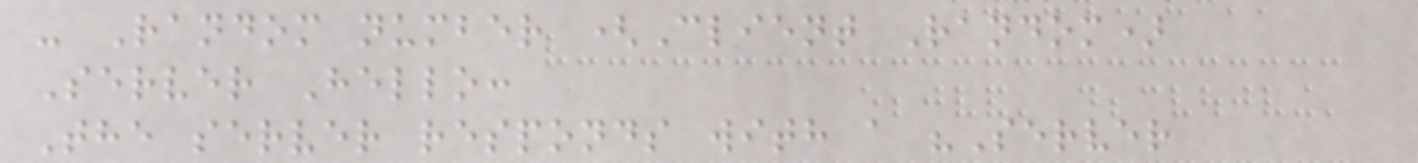- Random number (Client Random)
Server Hello:
The server responds with a "Server
